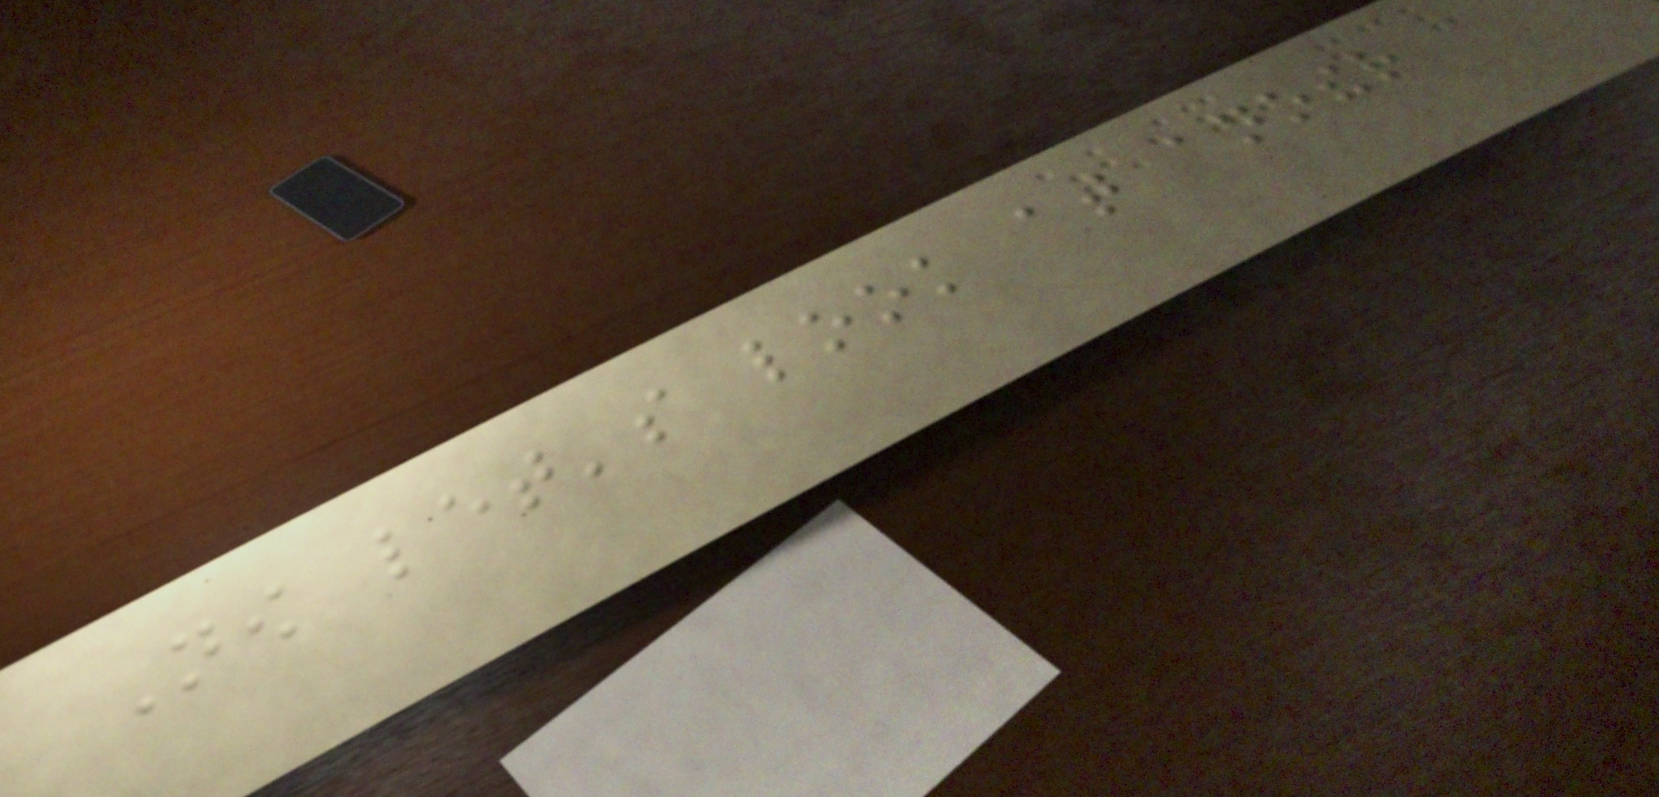Now let's look at another
